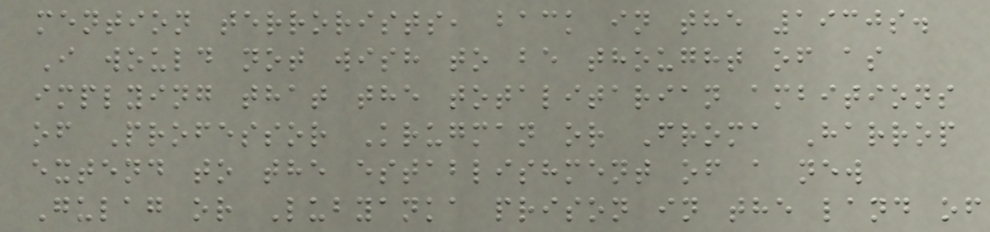mention terrorists, back in the 1930s.
I would not wish to be thought of as
implying that the totalitarian ambitions
of Professor Krugman or Froma Harrop
extend to the establishment of a new
Gulag or Lubyanka prison in the land of
